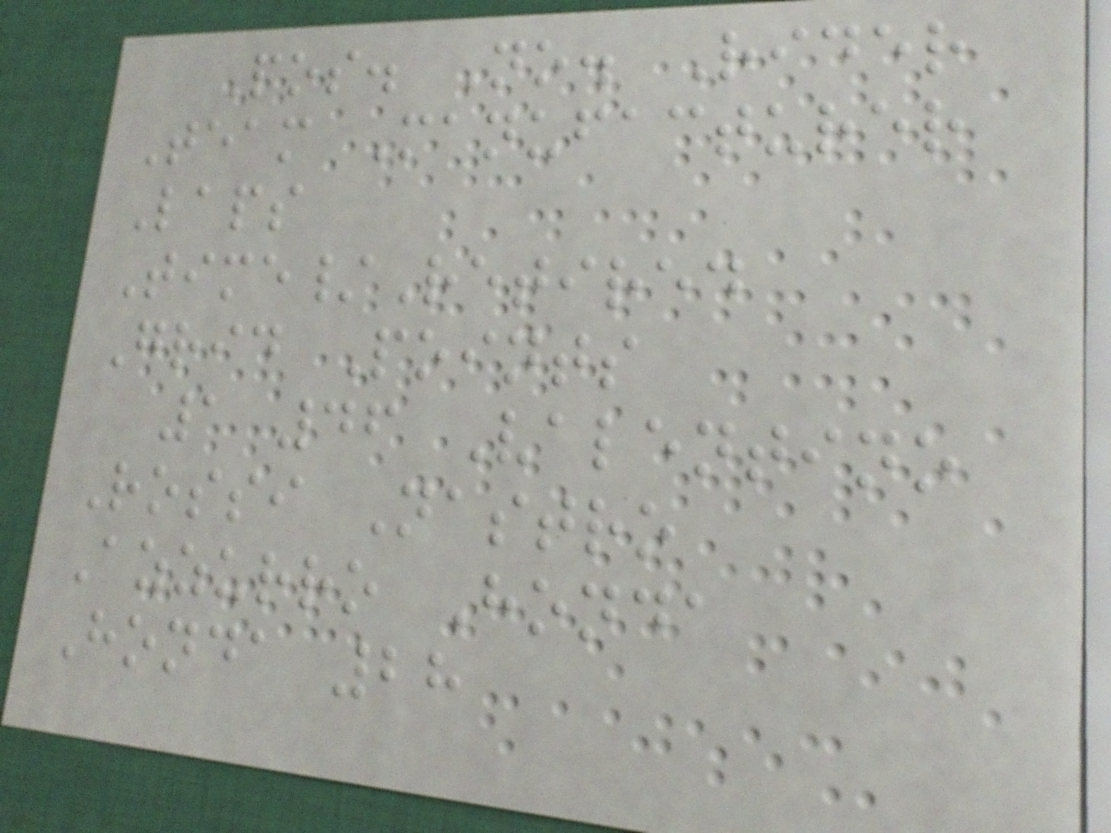Pos. No. Rider
Team Manufacturer
Laps
Time/Retired
Grid Points
1 46 Valentino
Rossi Nastro
Azzurro Honda
Honda 28
